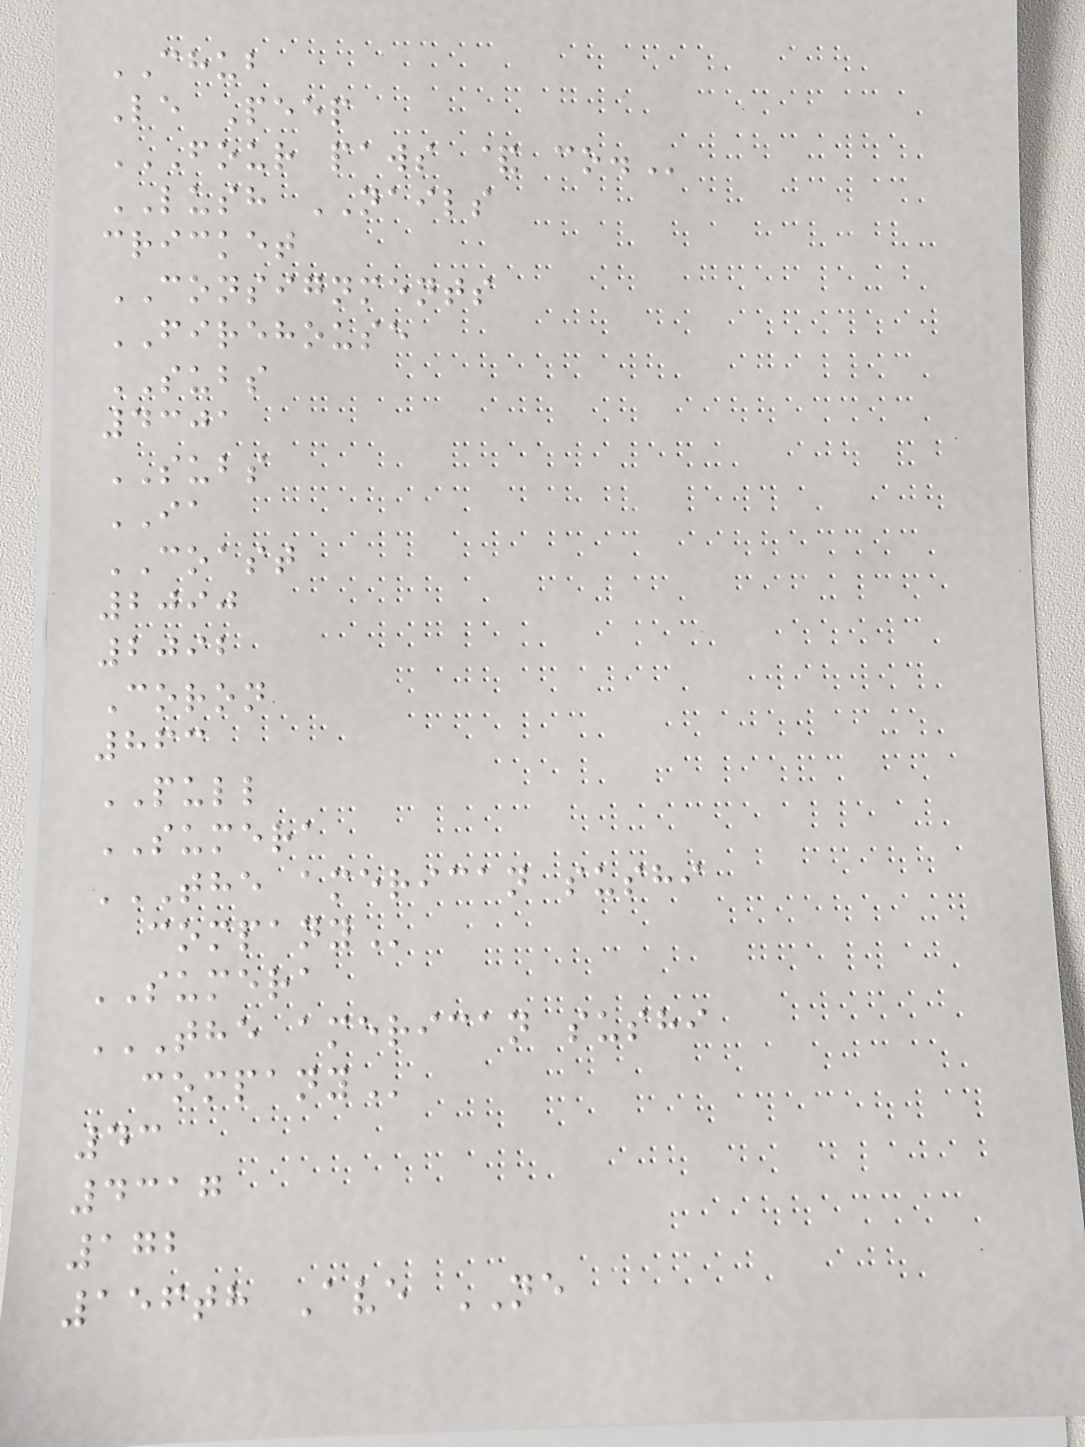CHUB
Le Peep
FOUR PAWS & CO.
LUSH NAILS
cricket
CONSIGNMENTS
FIREHOUSE
SUBS
4301
SUBS
IA
COAST
2090
2092
Coron
863
PULL
SUMERA
THE AMERICAN SUSHI
COMPANY
SUMERA
THE AMERICAN SUSHI
COMPANY
43
4317
172
156th Ave NE
